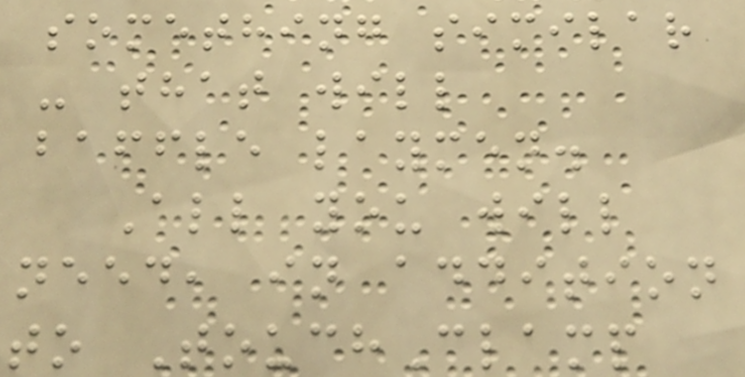something similar
- that will
baffle laymen.
All you will
need, in addition
to TouchClamp
